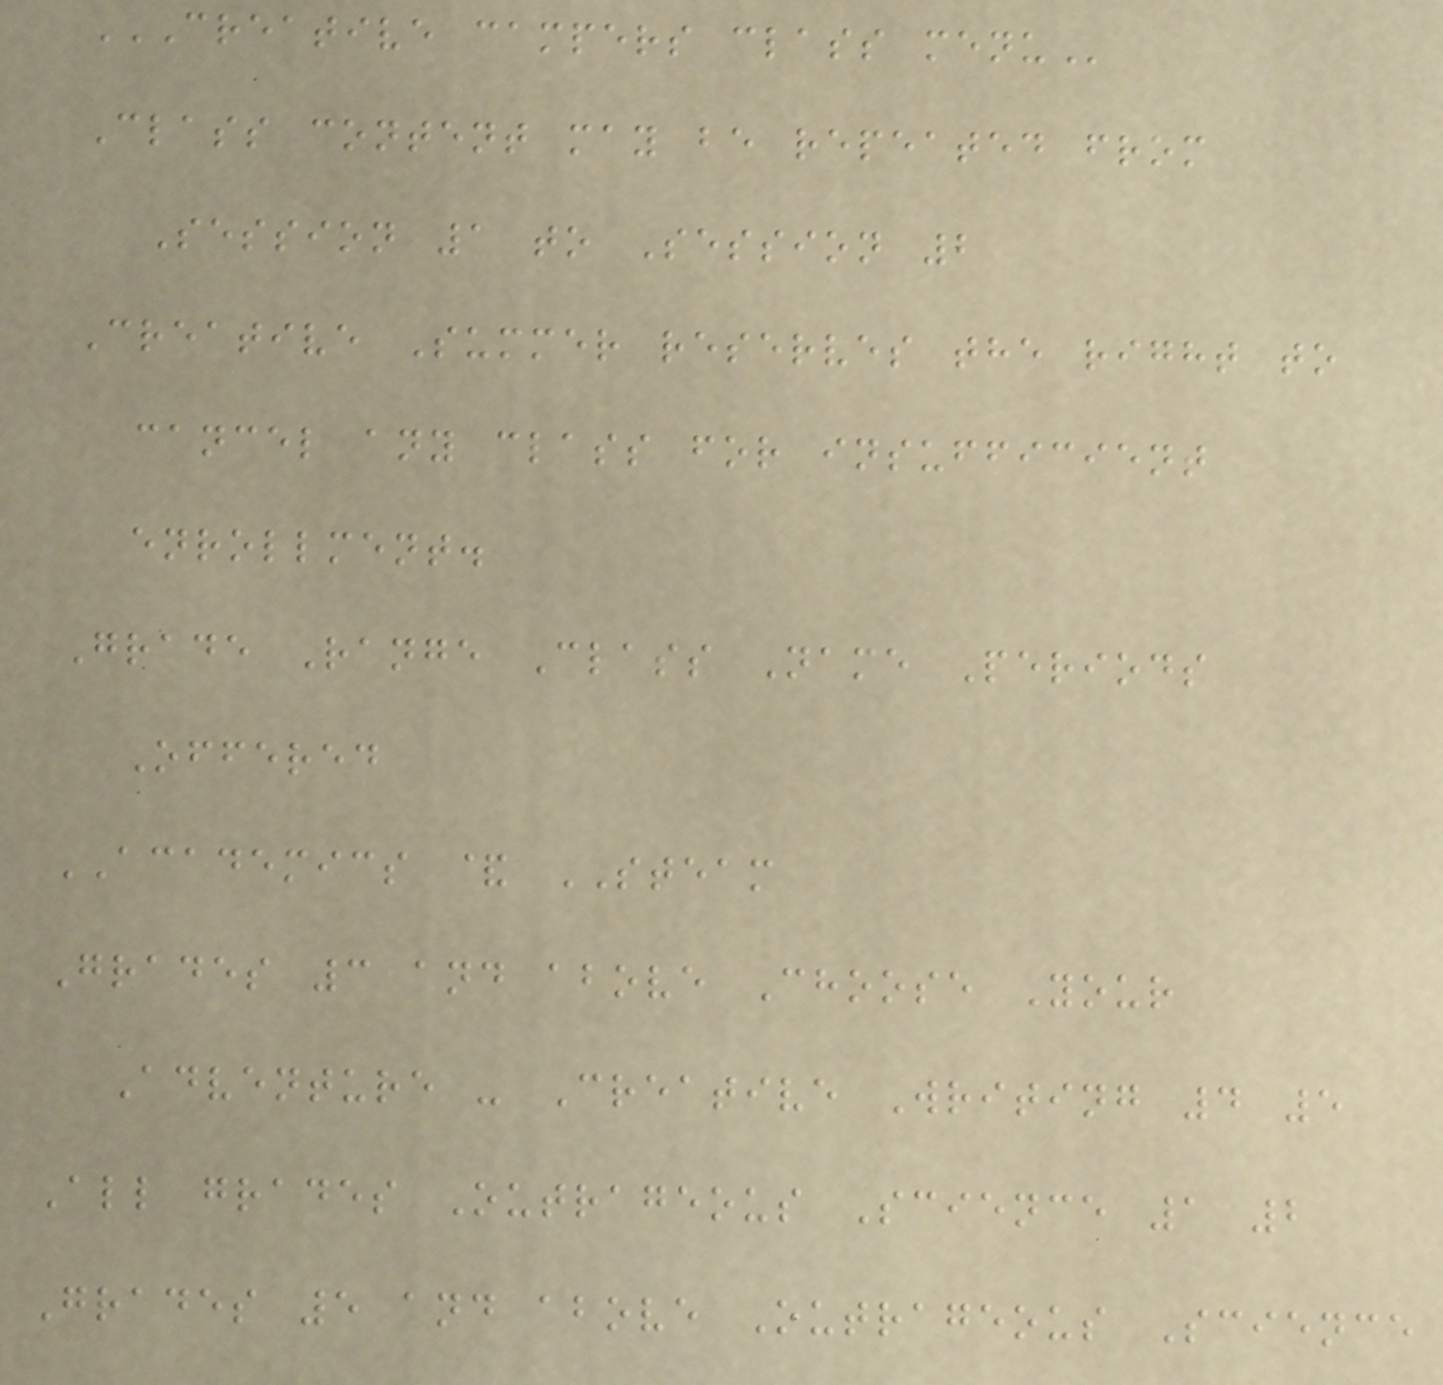CREATIVE CAMPERS CLASS MENU
Class content may be repeated from
Session 1 to Session 2
Creative Summer reserves the right to
cancel any class for insufficient
enrollment.
Grade Range Class Name Periods
Offered
ACADEMICS & STEAM
Grades 3 and above Choose Your
Adventure - Creative Writing 4 5
All grades Outrageous Science 1 2
Grades 5 and above Outrageous Science
